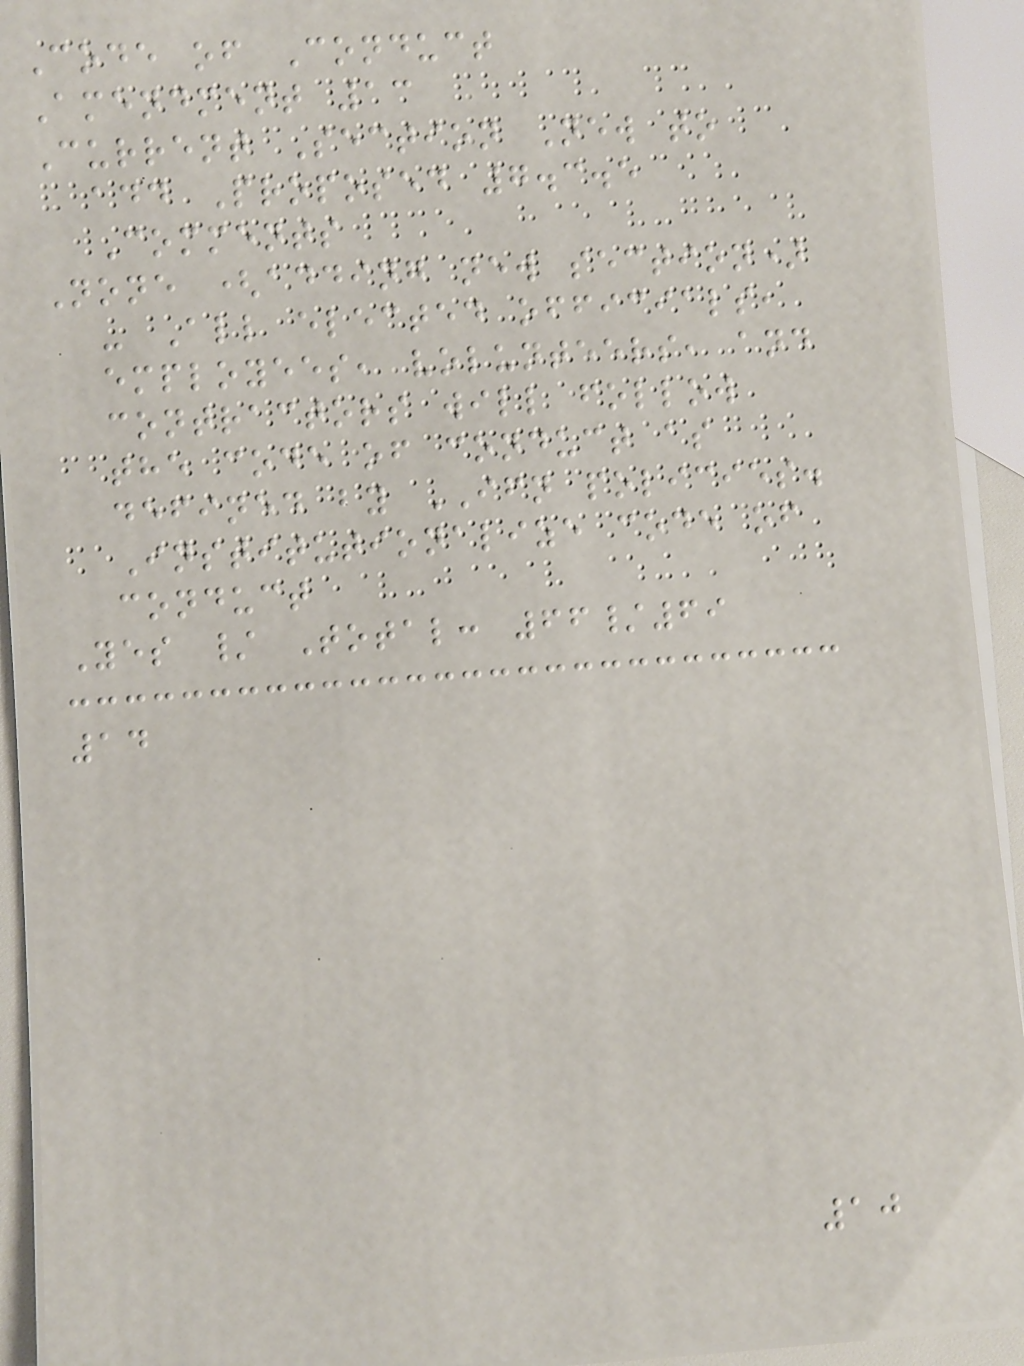Code of Conduct
Amendment 13
Current Section New to
add Proposed 7.3.5
Comments
None (adding new section)
- All elected officials,
employees, volunteers, and
contractors will follow
the code of conduct as
defined by IFN policies.
Institutionalize code of
conduct
Yes / Total: 66/69
14
10
